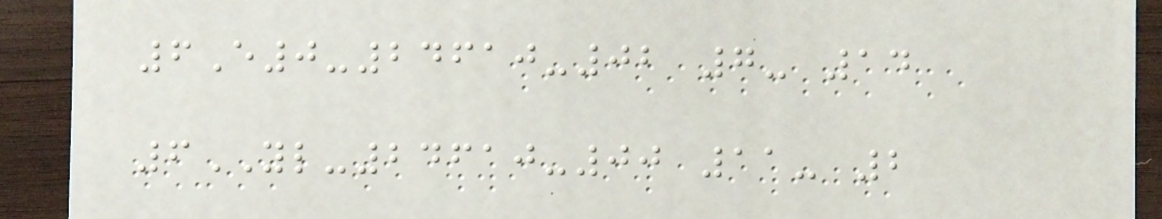6E0-24610-02 7- 14
6YL-24610-00 11- 2
